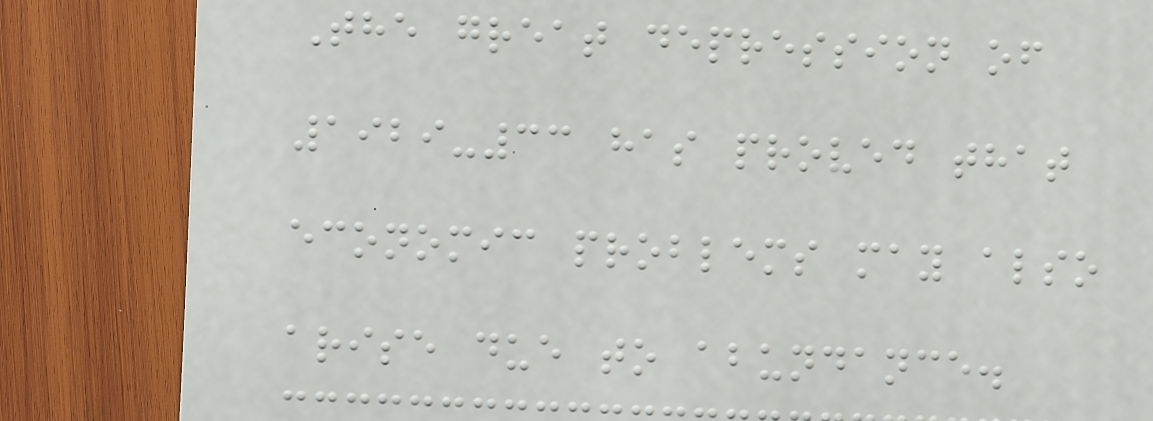The great depression of
1929-33 has proved that
economic problems may also
arise due to abundance.
